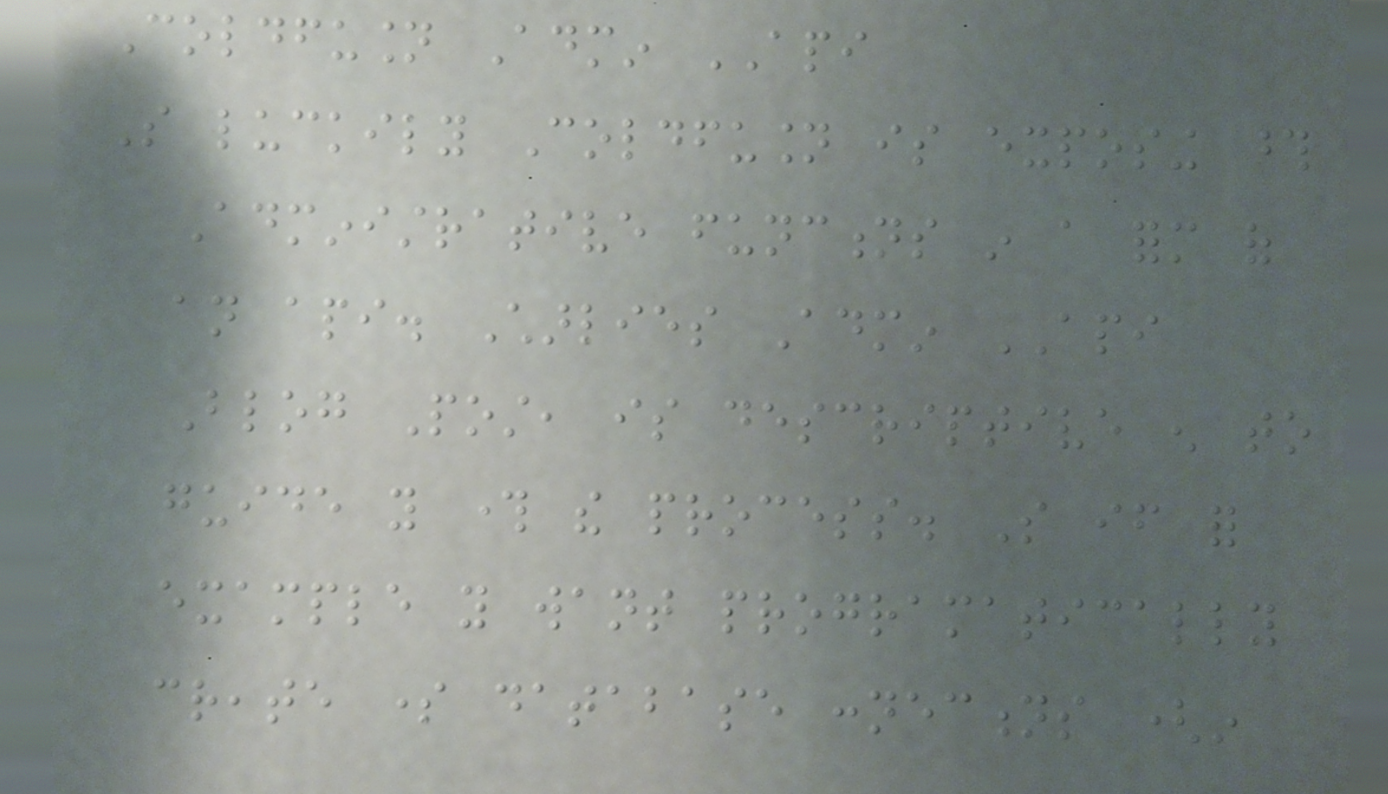Coldfusion Admin API
So luckily Coldfusion is exposing those
Administrative functions in a form of
an api. Charlies Admin API
Blog Post, is descriptive enough to
guide you through the process. So if for
example you want programatically
create some database connections (in
